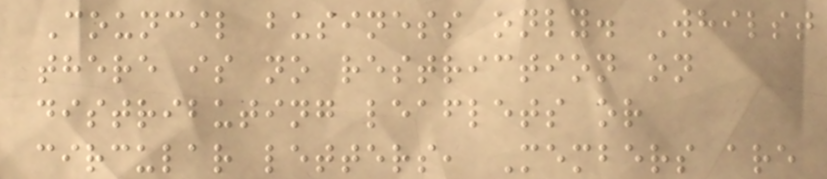Council business only. Whilst
there is no restriction on
distributing leaflets or
circular letters, Members are
